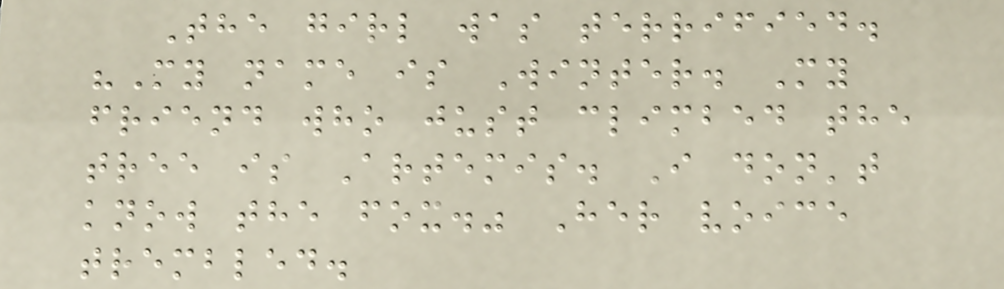The girl was terrified.
"My name is Winter. My
friend who just climbed the
tree is Artemis. I don't
know the fox." Her voice
trembled.
